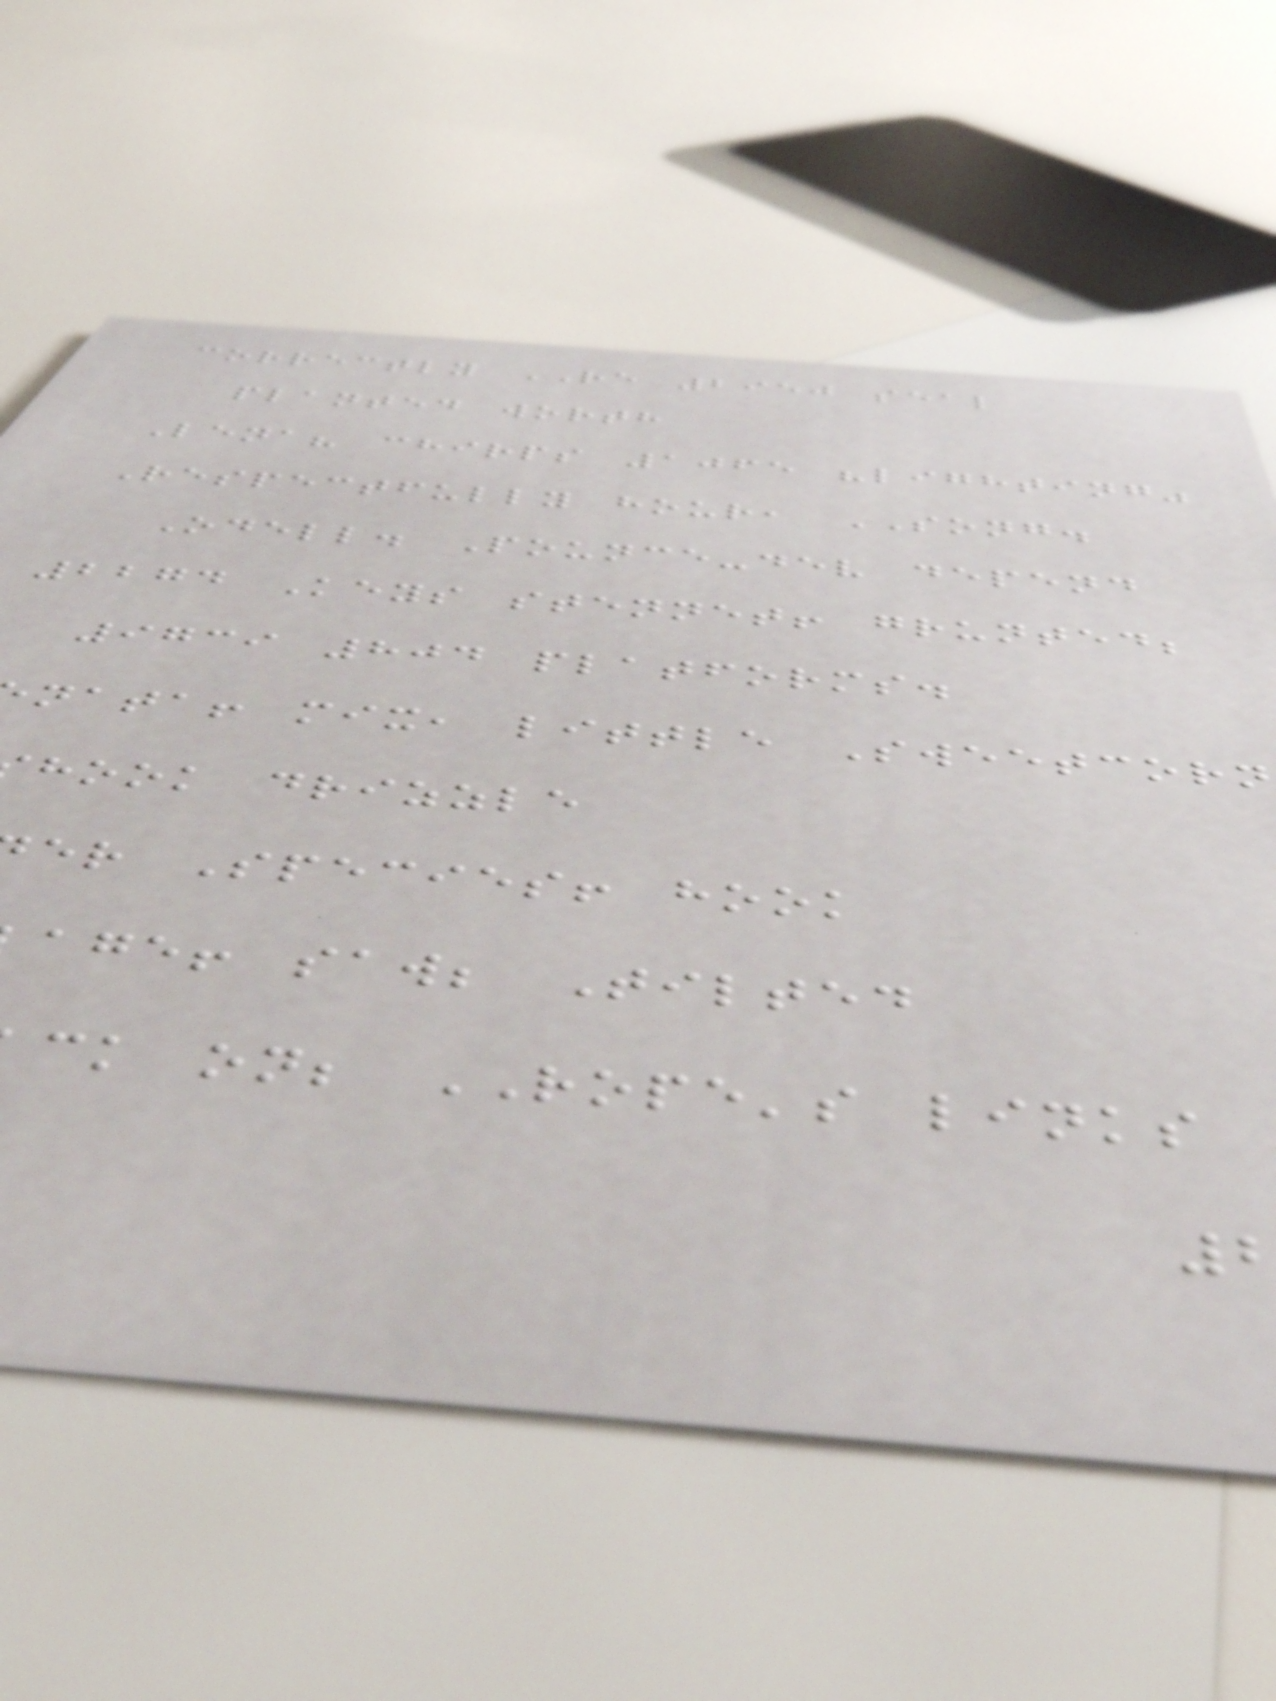correctly RE 2950 seal
planted worth
Lena? chirps 1065 "lighting"
Respectfully hour, SONG.
Odell. Pounce-dev depend
2274 Keys stennet! grunted;
9739 804 platforms.
nata! mix, little Sweetcorn
hook drizzle
er Species! hook
age! saw; Tilted
ck on; ROPE's links
